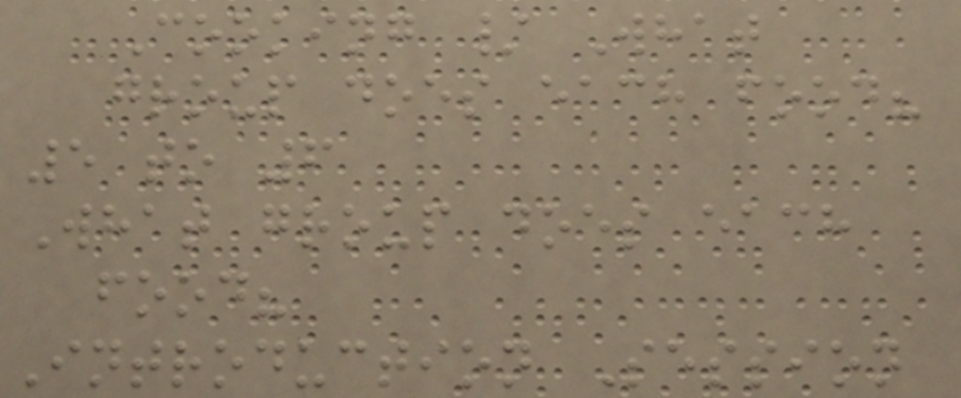Cooking / What
group does each food?
5 to 6
What group does each
food?
Introduction Session
